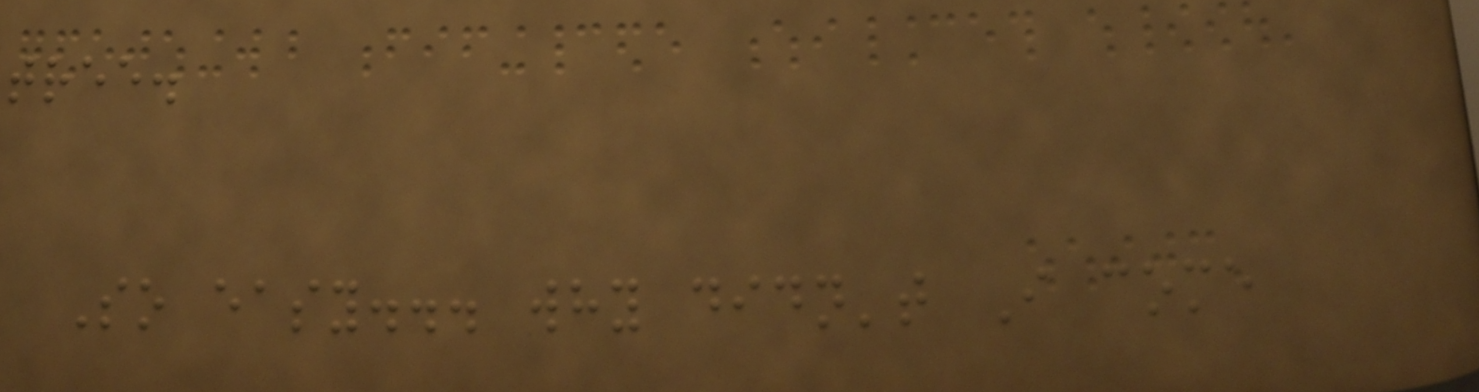tree.
So easy... why didn't I come
